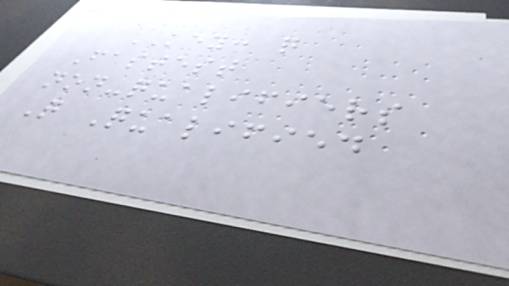KEY: q
Fastest
non-qualifiers
Q Qualified
